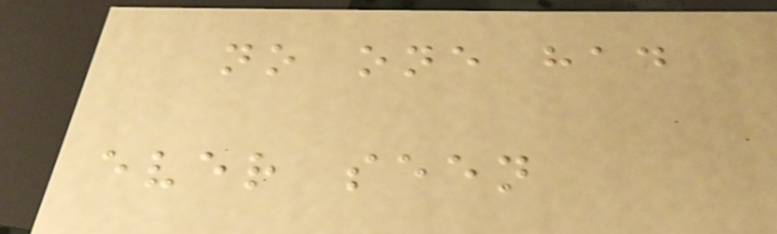no one had
ever seen
